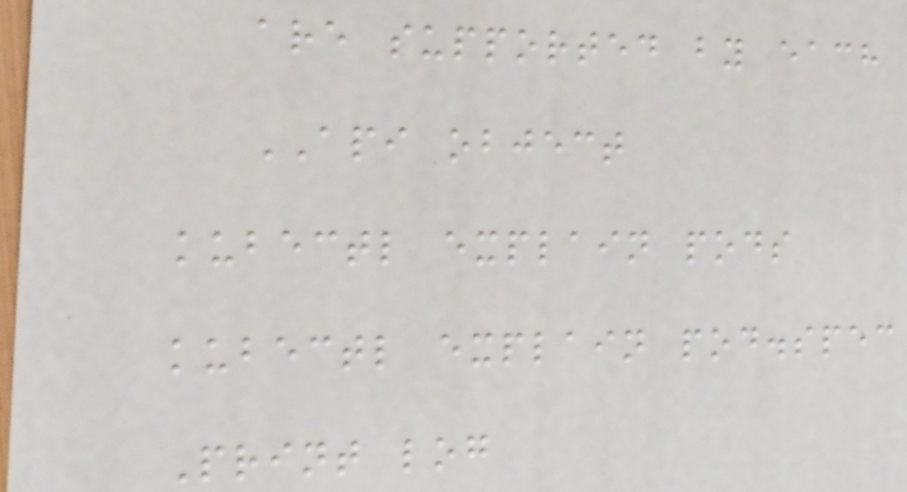are supported by each
API object
kubectl explain pods
kubectl explain pod.spec
Print log
